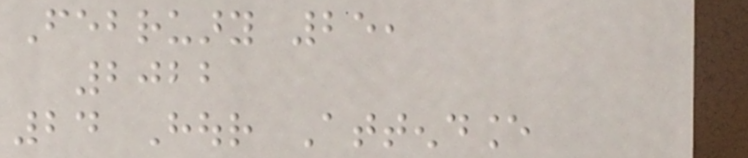February 25,
2022
24 Hour Attendance
